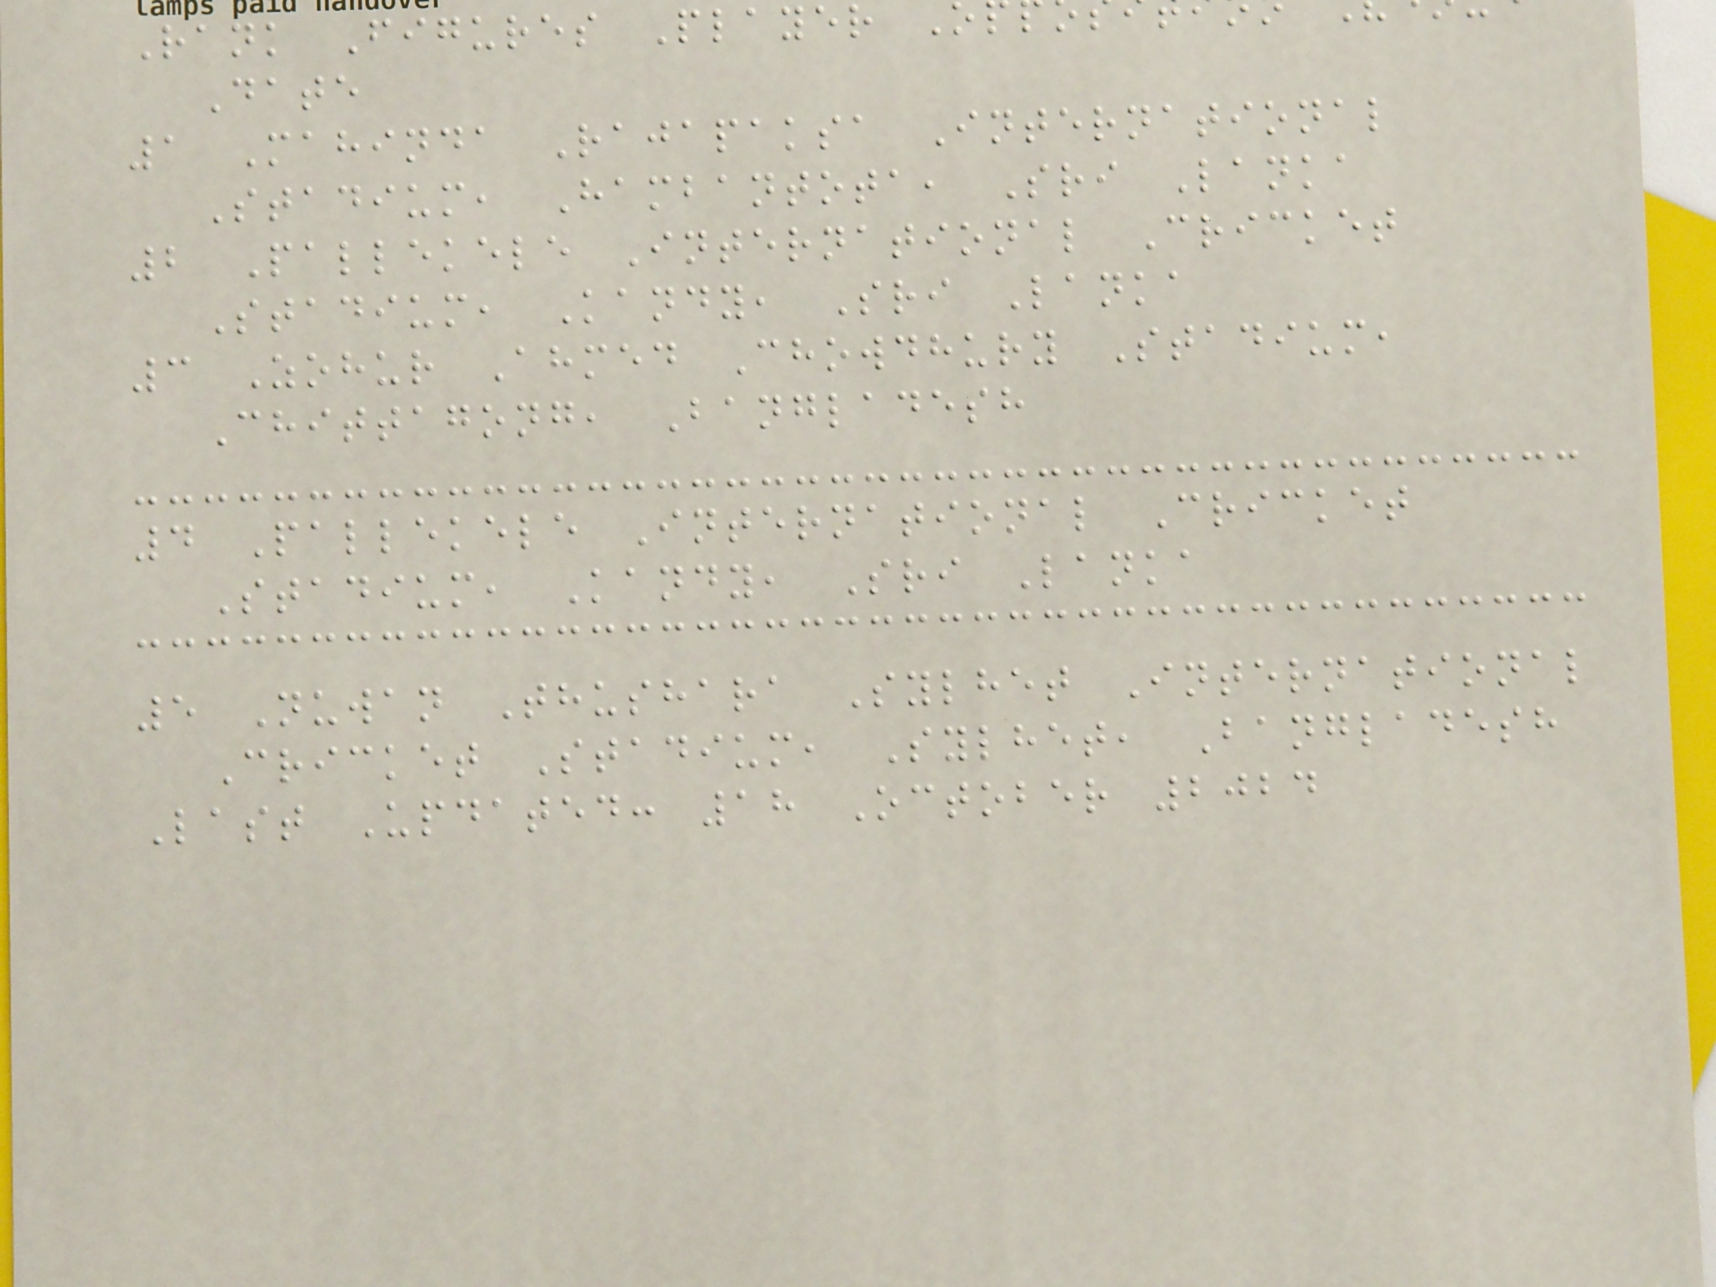Rank Figures Player
Date
1 Mahinda Rajapaksa International
Stadium, Hambantota, Sri Lanka
2 Pallekele International Cricket
Stadium, Kandy, Sri Lanka
3 Zohur Ahmed Chowdhury Stadium,
Chittagong, Bangladesh
4 Pallekele International Cricket
Stadium, Kandy, Sri Lanka
5 Nuwan Thushara Sylhet International
Cricket Stadium, Sylhet, Bangladesh
Last Updated: 18 October 2024
